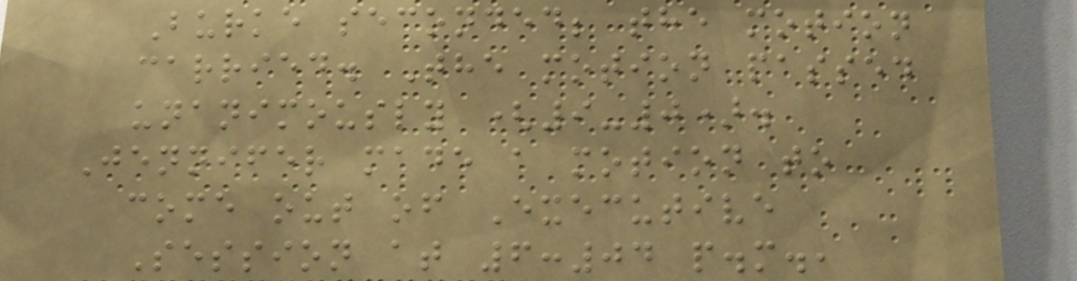Burke seconded; the motion
carried. The motion passed
unanimously (9-0).
Jennifer made a motion to
come out of Executive
Session at 6:04 p.m.,
